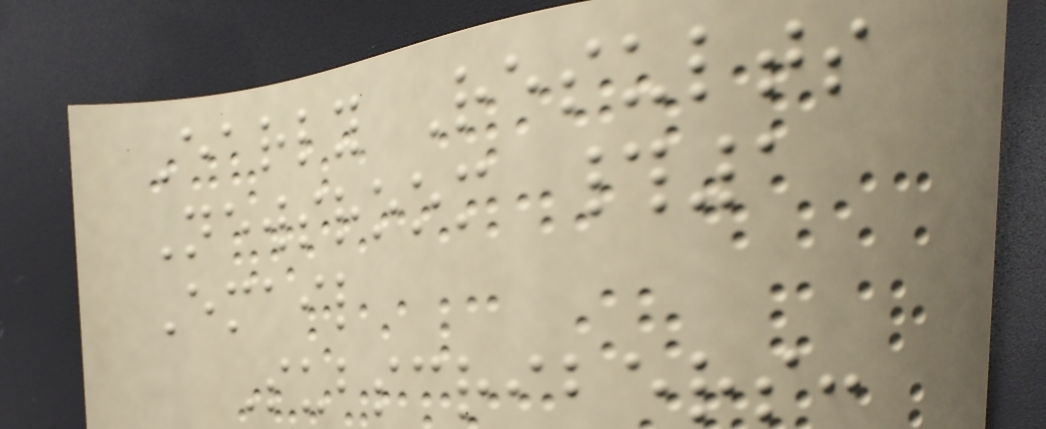Early Results
Newsroom #1
Email
Subscribers:
